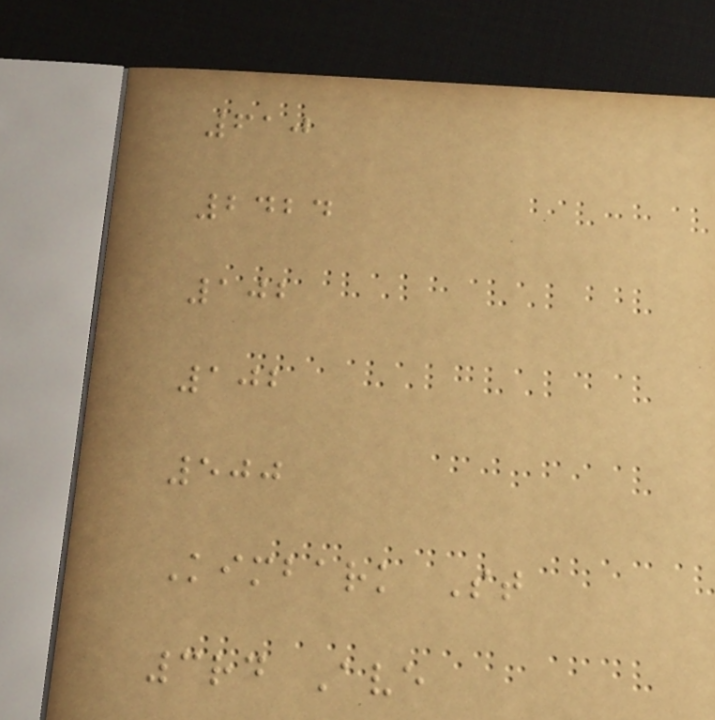610
2424
102
102
500
Kimbark St
3rd Ave
